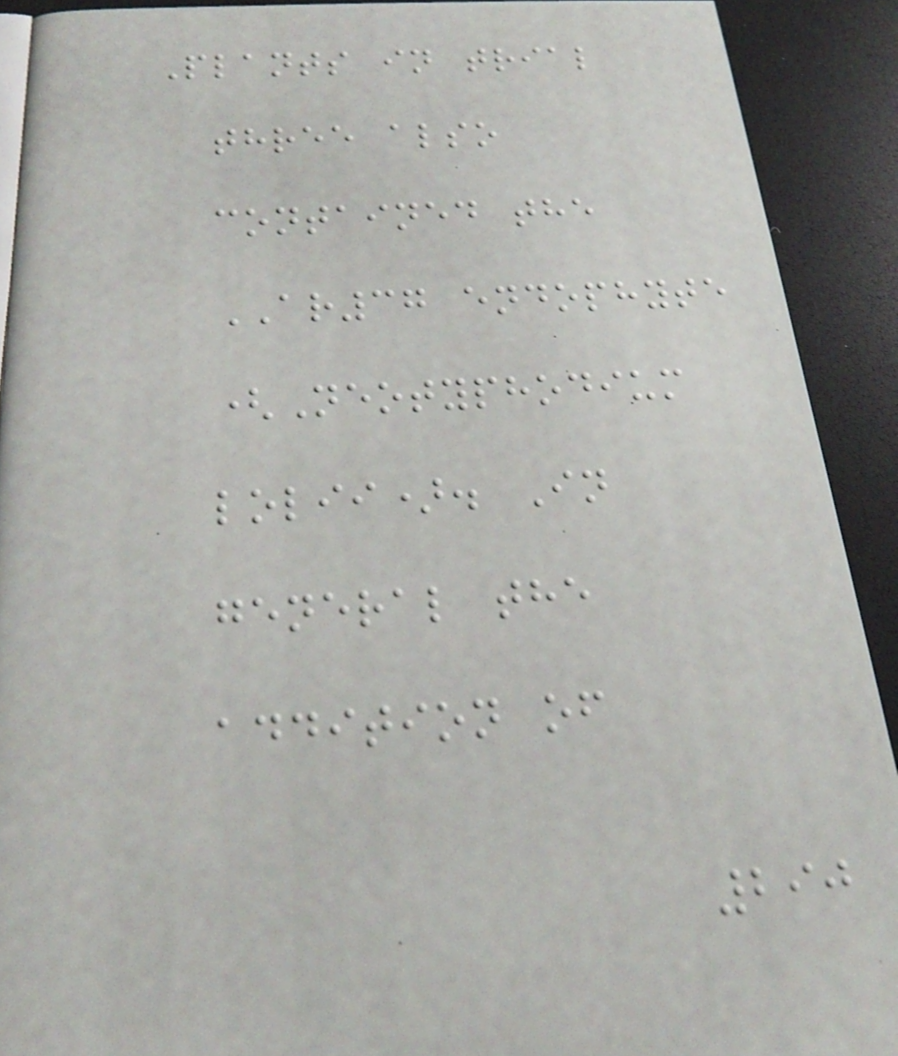Plants in trial
three also
contained the
AR37 endophyte
(Neotyphodium
lolii). In
general the
addition of
290
